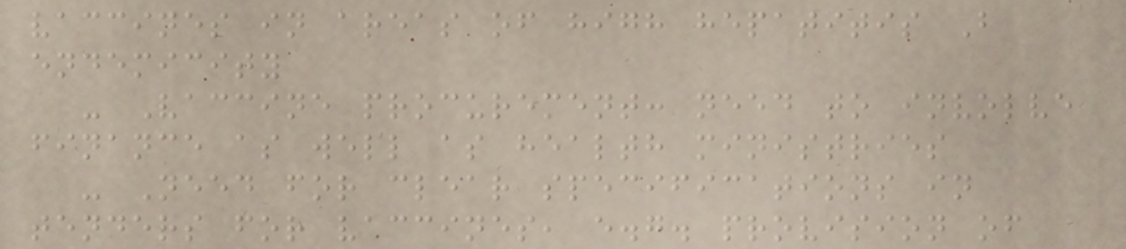vaccines in areas of high hepatitis B
endemicity
- Vaccine procurement: need to involve
finance as well as health ministries
- Need for clear specifications in
tenders for vaccines, e.g. provision of
